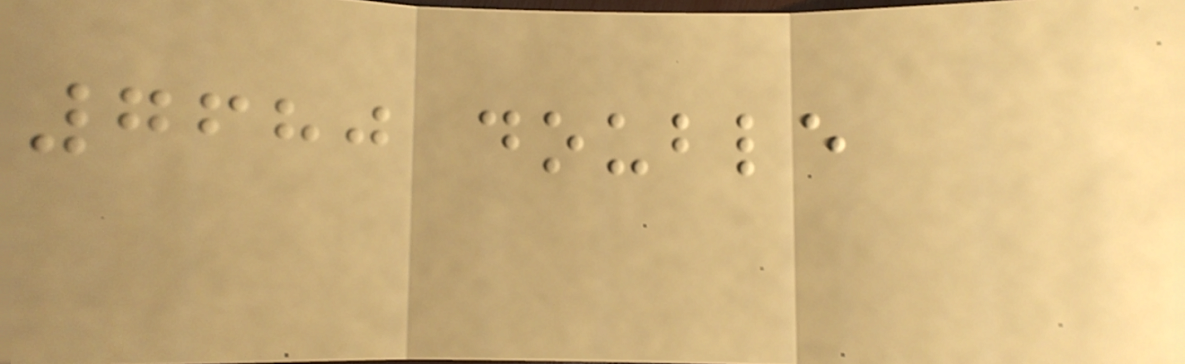7680 double
